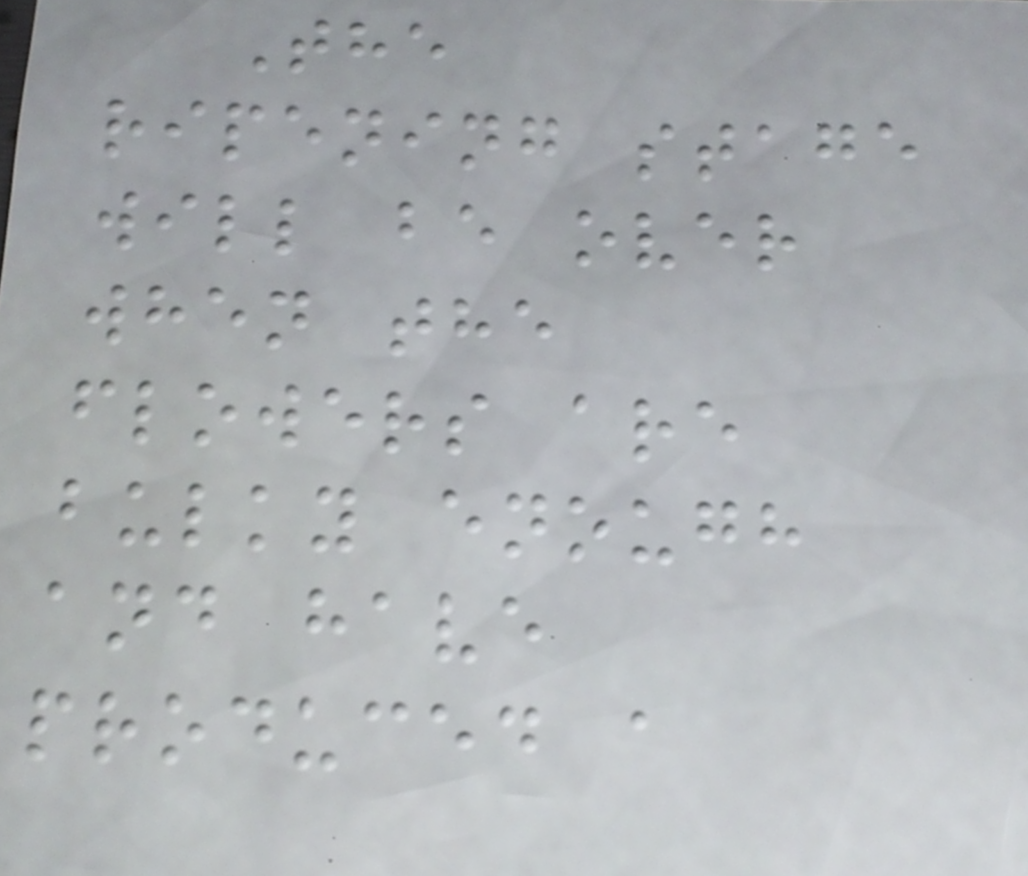The
ripening stage
will be over
when the
flowers are
bulky enough
and have
produced a
